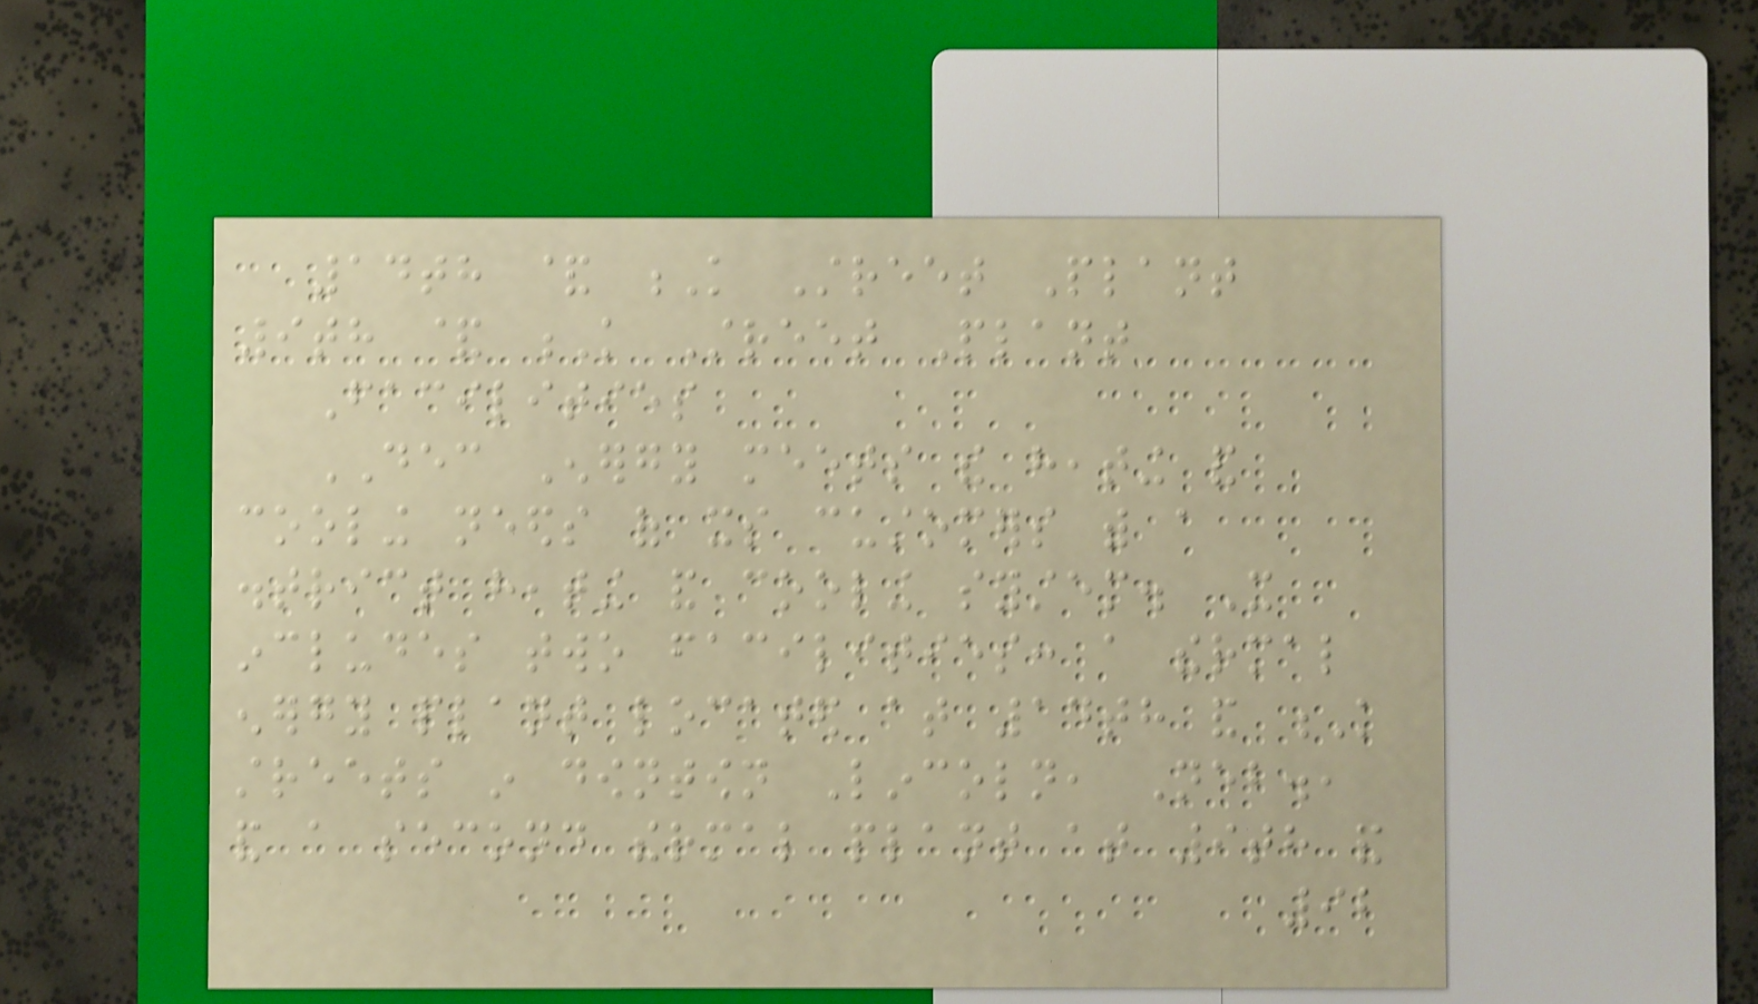14th & K Street Plant
9th & K Street Plant
Facilities
DEC Energy meets the heating and
cooling needs of its customers with a
district heating and cooling system. It
includes two facilities: a thermal
energy plant located at 14th and K
streets in downtown Lincoln, Neb.,
and a second thermal plant at 9th and
92
